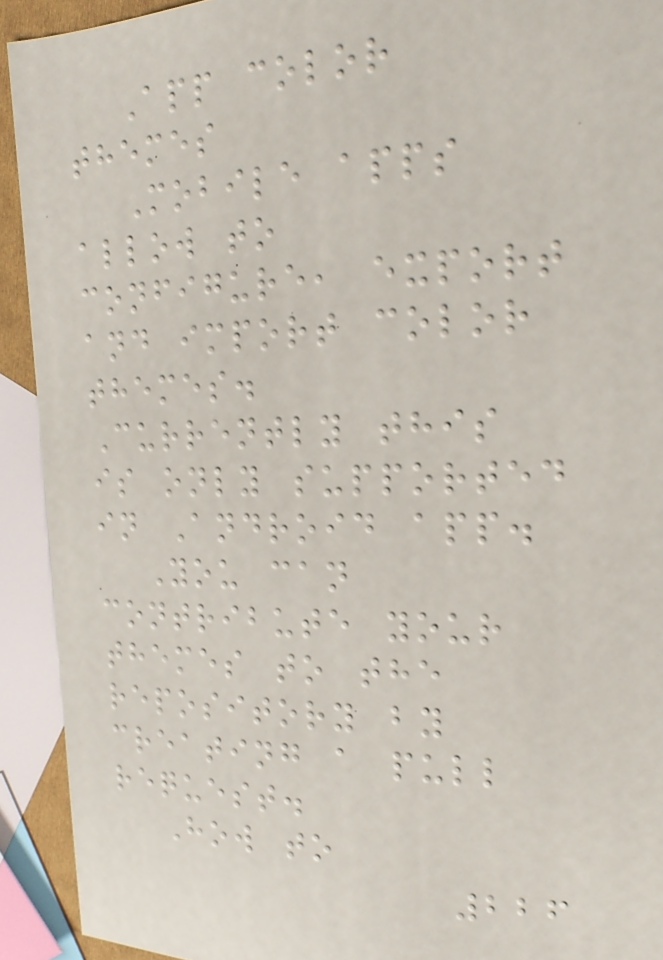App color
themes
Mobile apps
allow to
configure, export
and import color
themes.
Currently this
is only supported
in Android app.
You can
contribute your
themes to the
repository by
creating a pull
request.
How to
226
